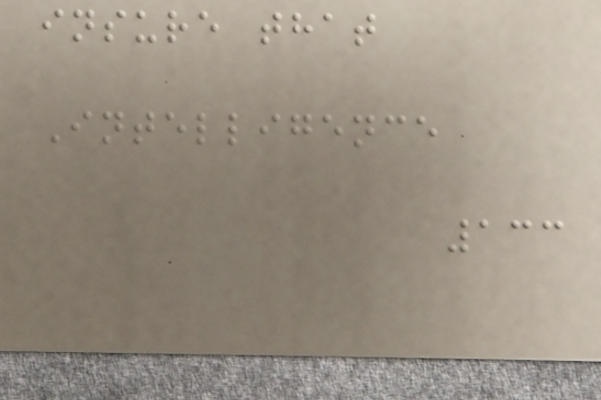insure that
Intelligence
133
